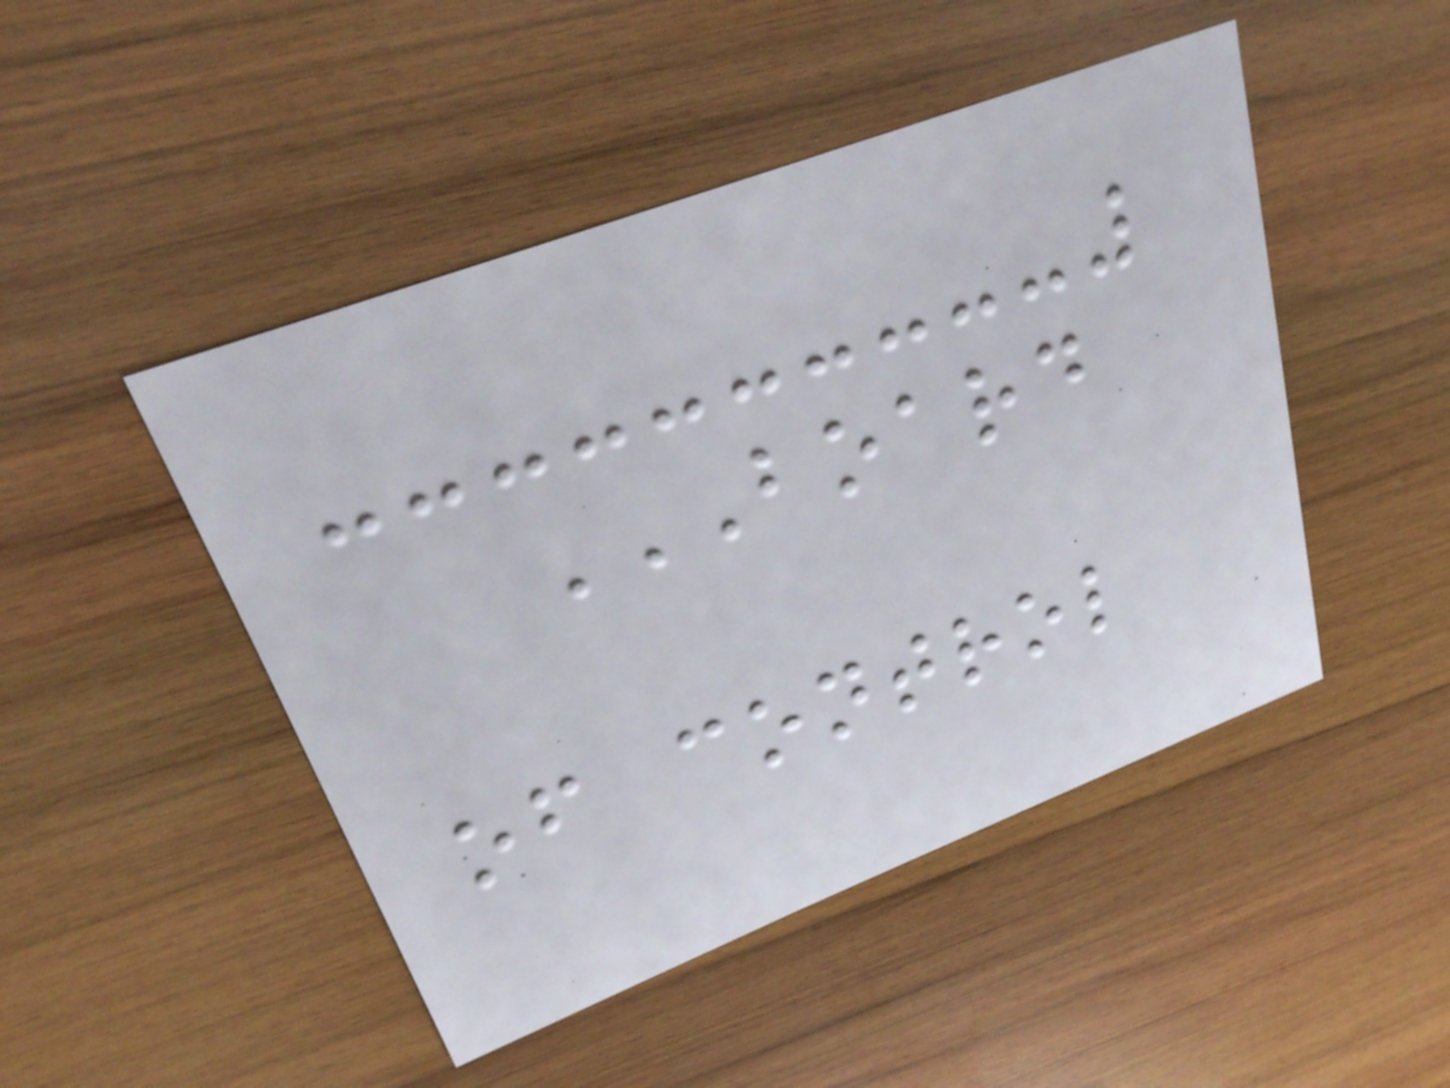BOARD
OF CONTROL
